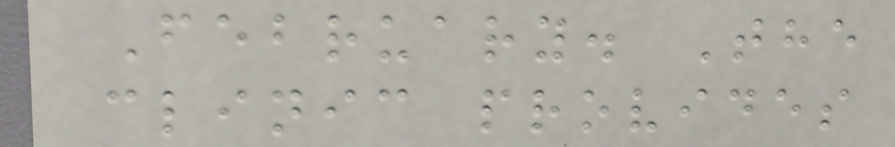February. The
clinic provides
